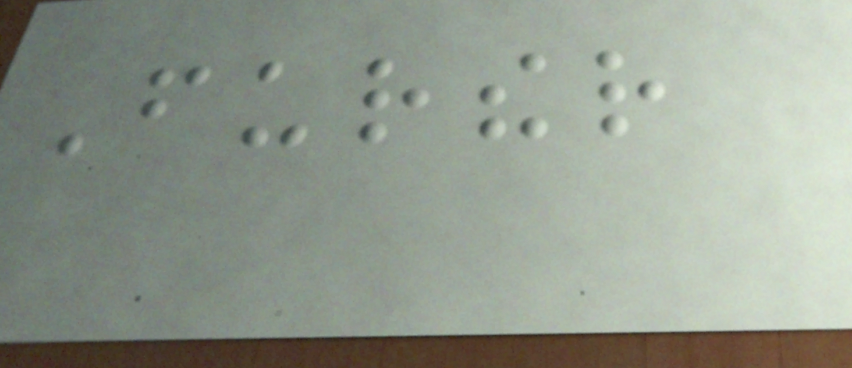Further
